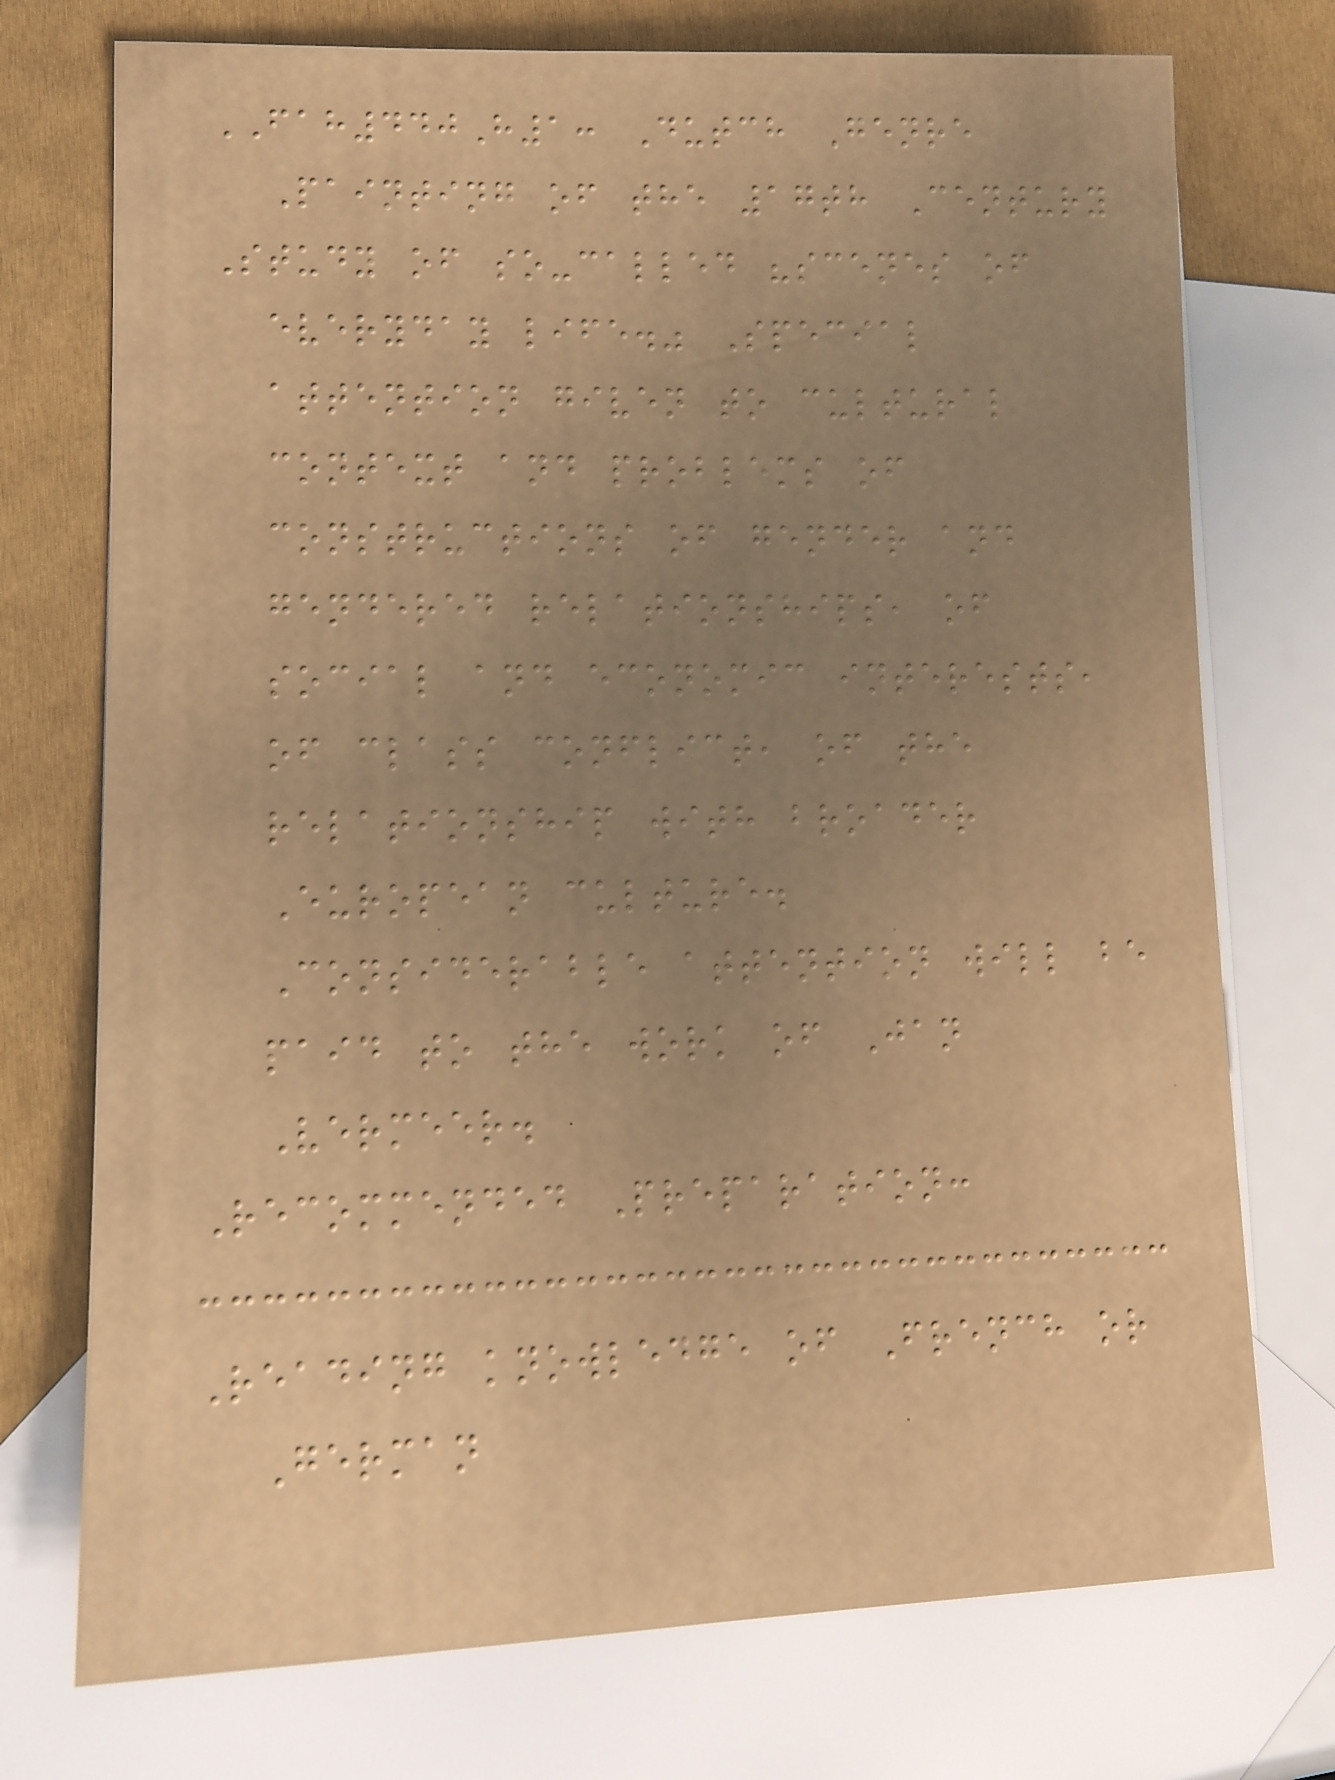FAH440H1: Dutch Genre
Painting of the 17th Century
Study of so-called "scenes of
everyday life." Special
attention given to cultural
context and problems of
constructions of gender and
gendered relationships, of
social and economic interests,
of class conflict, of the
relationship with broader
European culture.
Considerable attention will be
paid to the work of Jan
Vermeer.
Recommended Preparation:
Reading knowledge of French or
German
